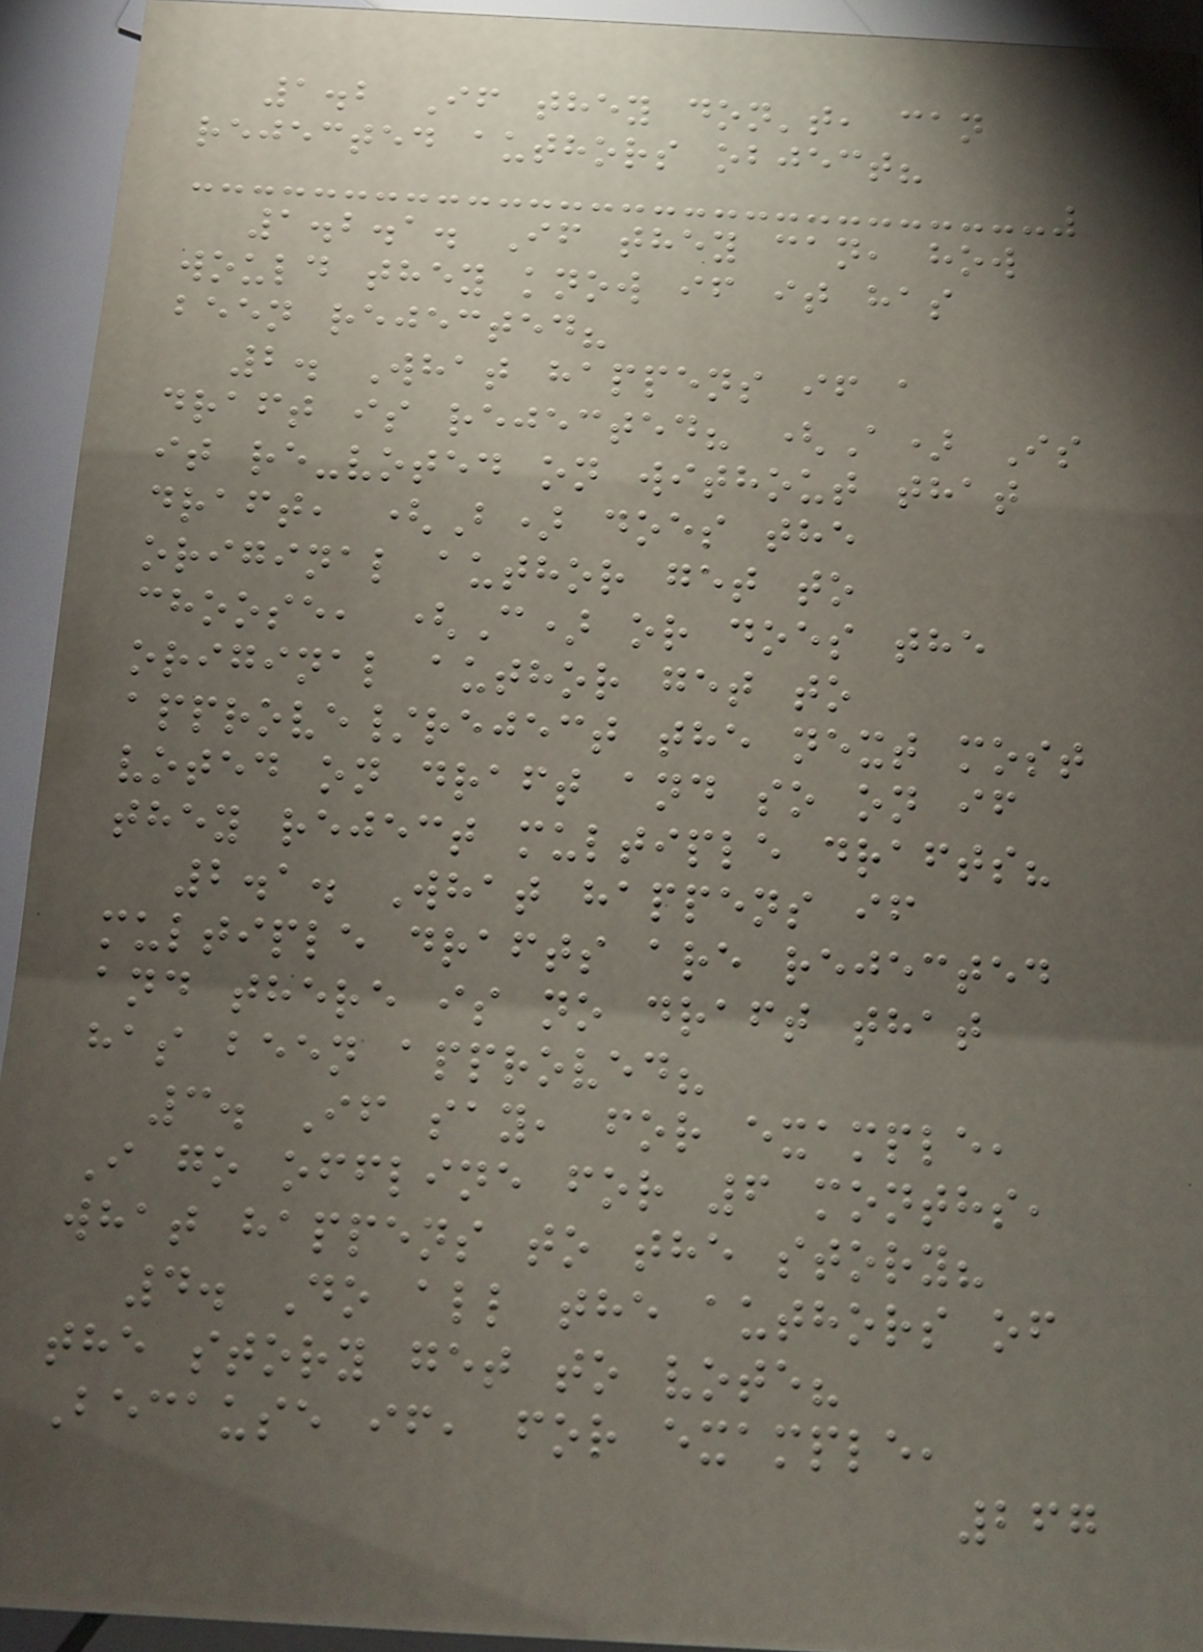1.2 If they don't, can
rejected authors object?
1.2.1. If they can, how
would they know if it has
been rejected?
2. What happens if a
draft is rejected? (A) Is
it re-voted on without that
draft, (B) does the
original author get to
choose, (C) or does the
original author get to
approve/reject the next most
voted on draft and so on if
they reject multiple drafts?
2.1. What happens if
multiple drafts are rejected
and there is no draft that
has been approved?
3. If say, for example,
I go offline for 6 months,
what happens to the story?
4. Do all the authors of
the story get to vote?
Because if, for example,
267
